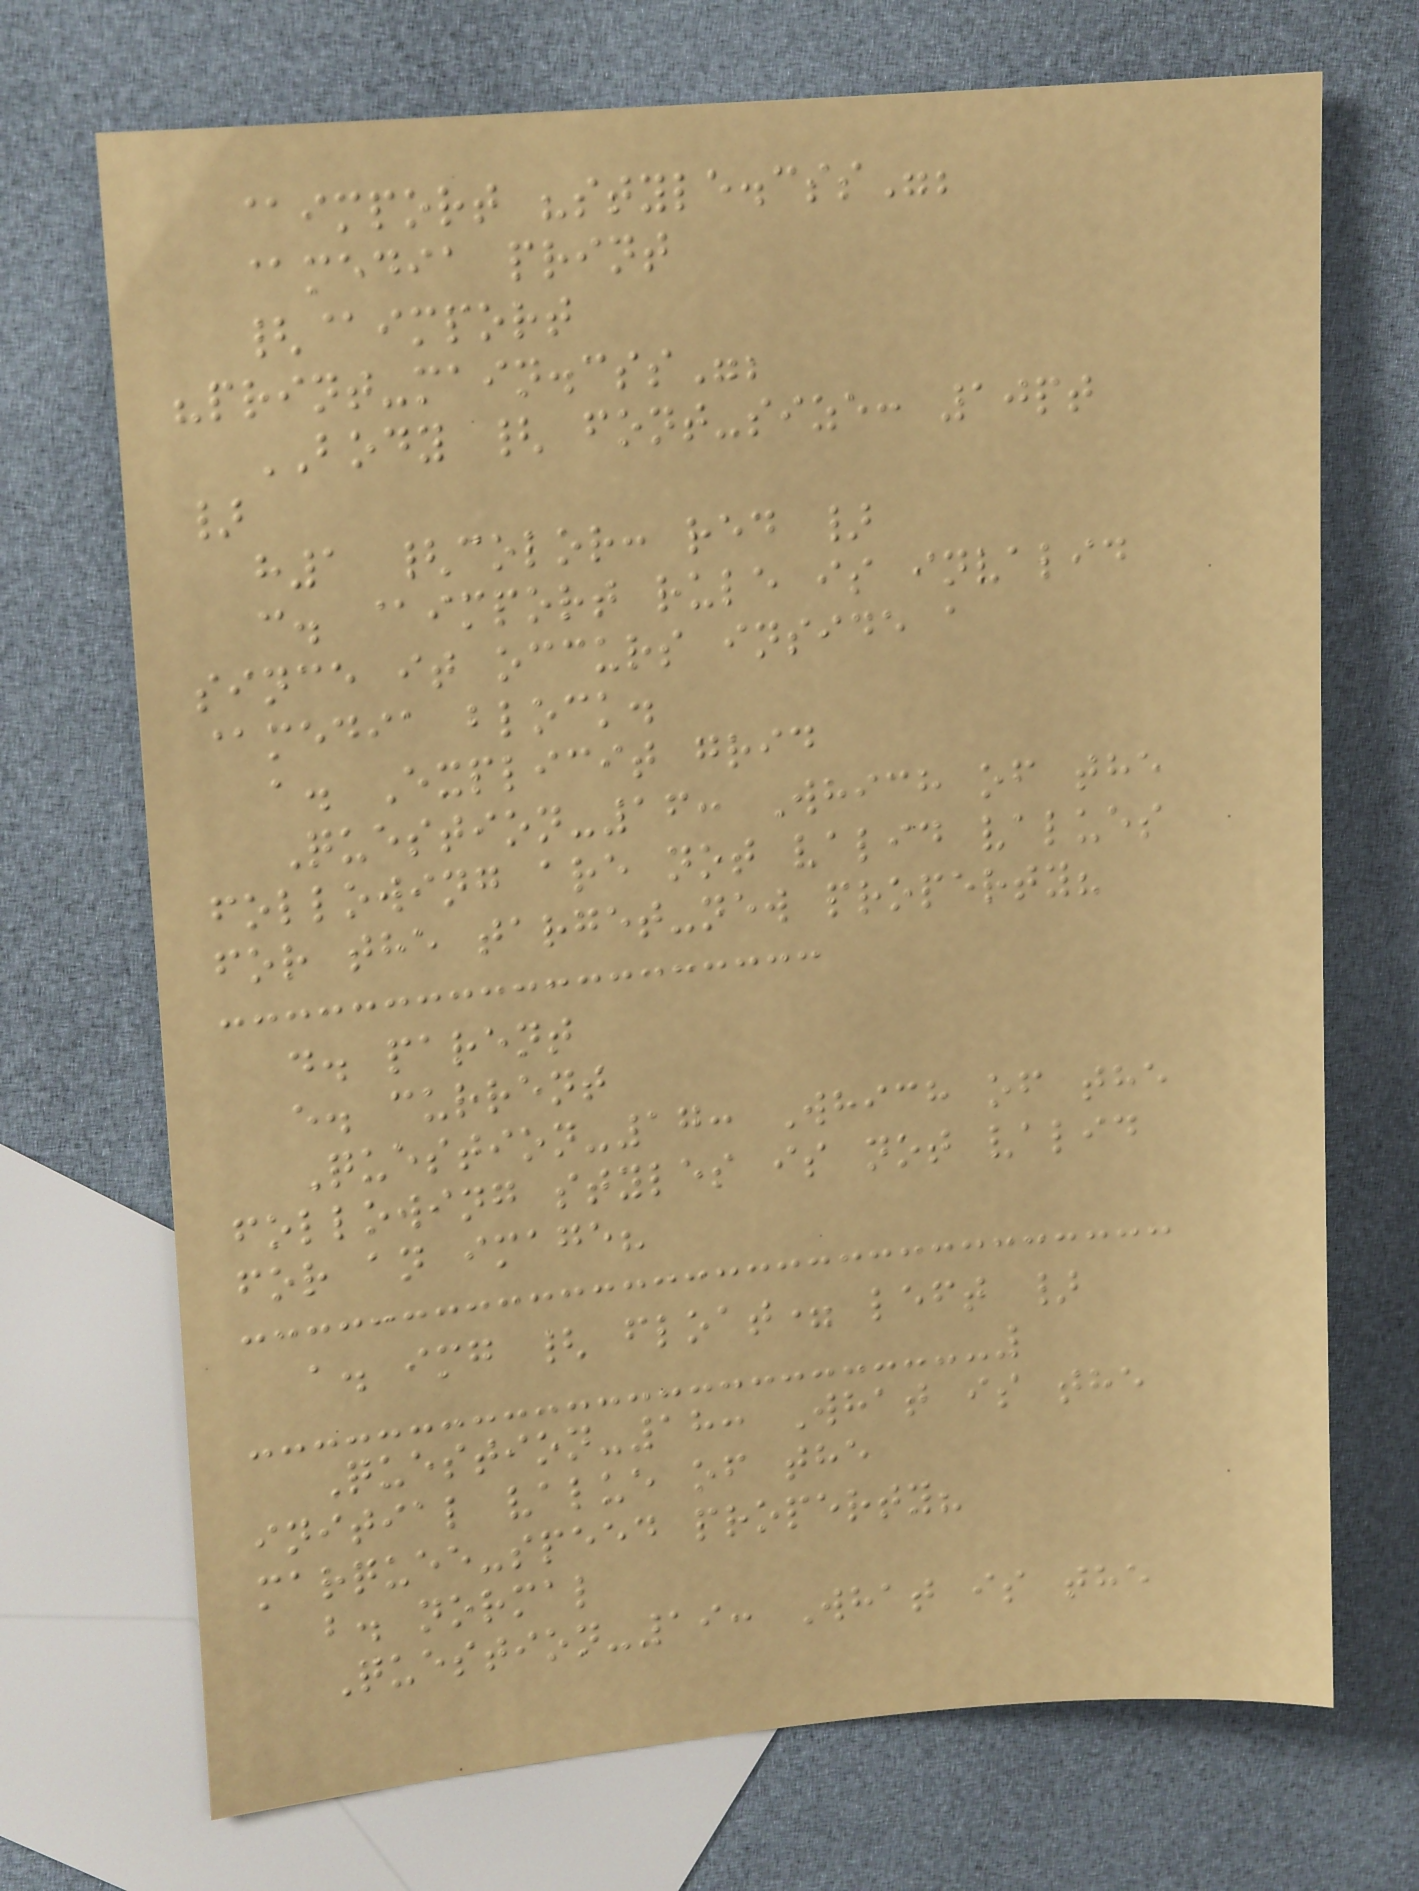@import "style.css";
@media print
{@import
"print-main.css";
BODY { font-size: 10pt
}
h1 {color: red }
c. @import rule is invalid
since it occurs inside a
@media block.
a. Explicit grid
Question-16: Which of the
following are not valid values
for the target-new property?
d. parent
e. current
Question-17: Which of the
following styles is not valid
for an image?
a. img { float= left }
Question-18: What is the
initial value of the
marquee-speed property?
b. normal
Question-19: What is the
